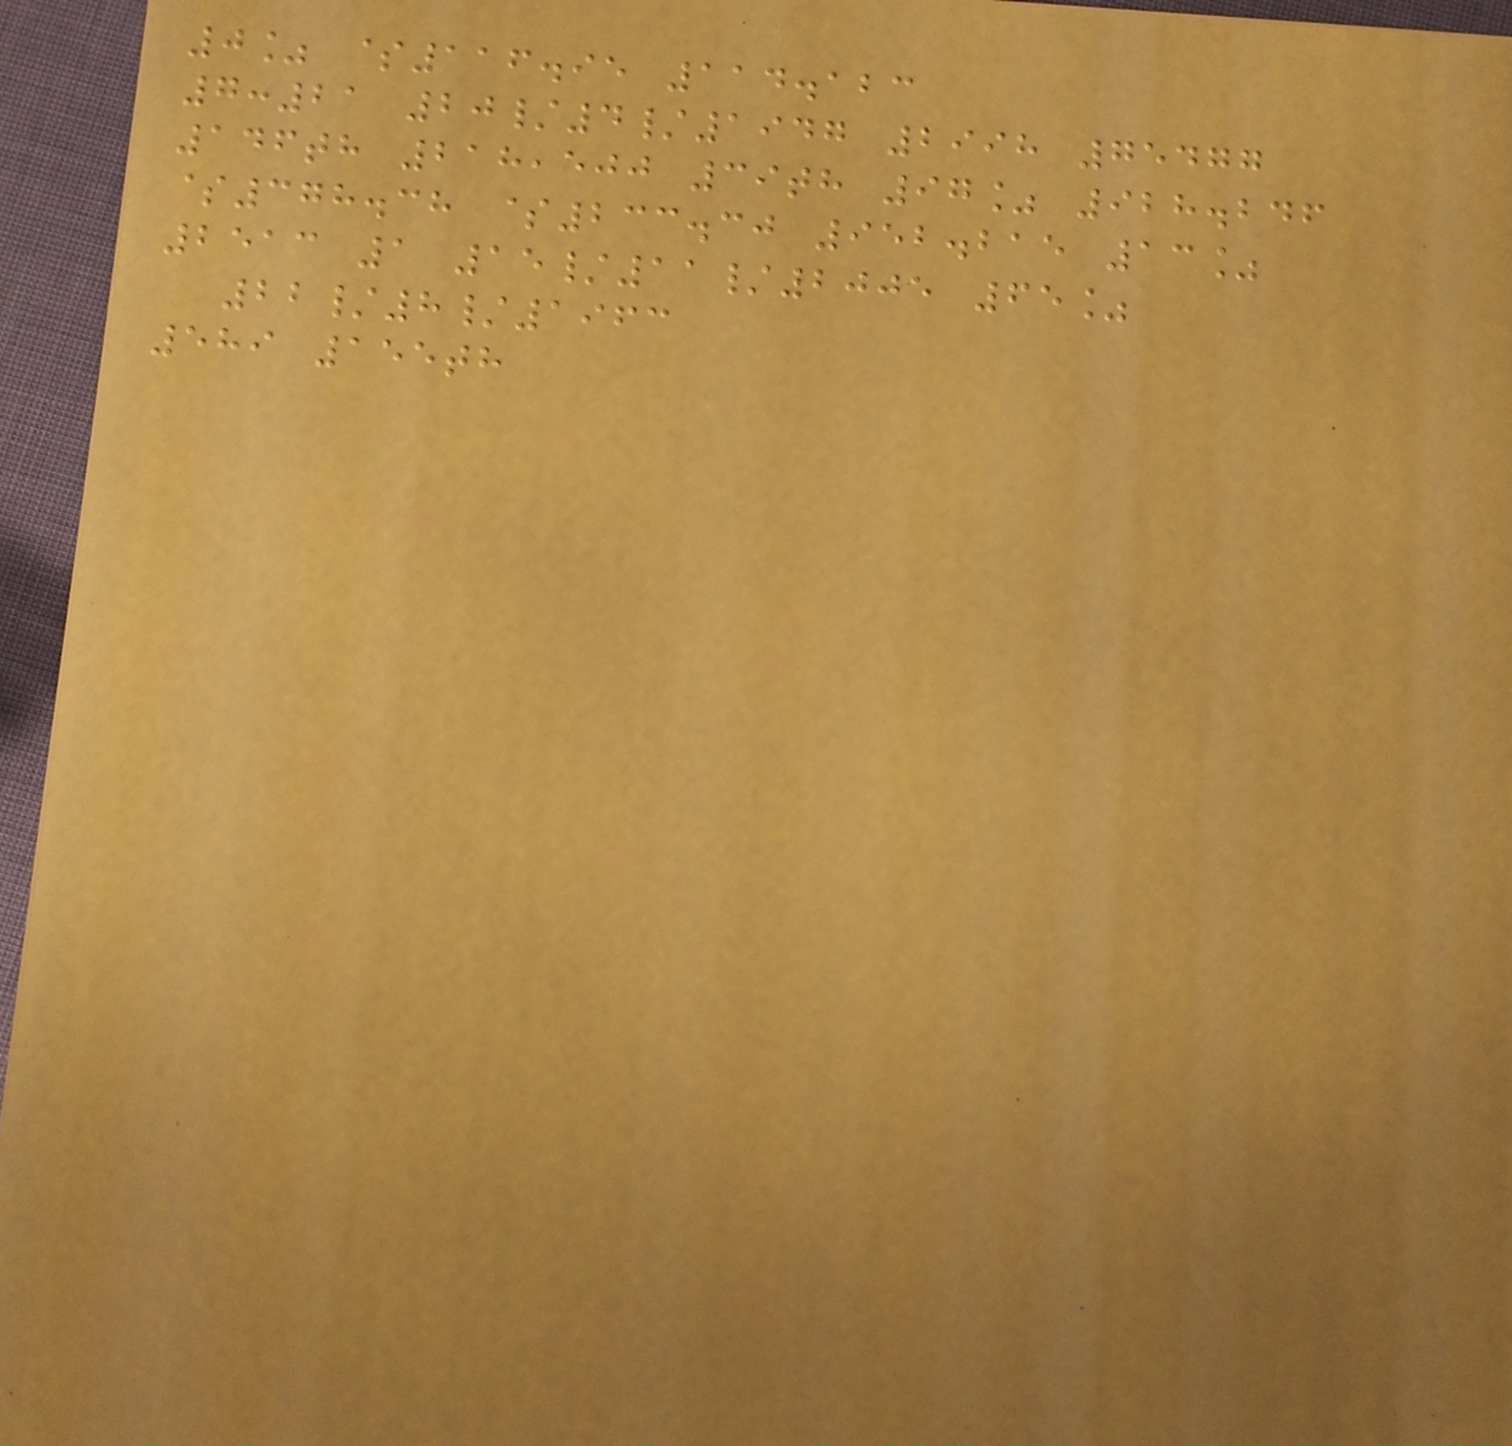0% $116.95 114.123
7:21 20/4/1947 2998 75477
146th 218,500 39th 97% 928.246
$378.38 $233.30 952.215 13%
2513 1 15/11/2005 65%
22/8/1963
589 155th
